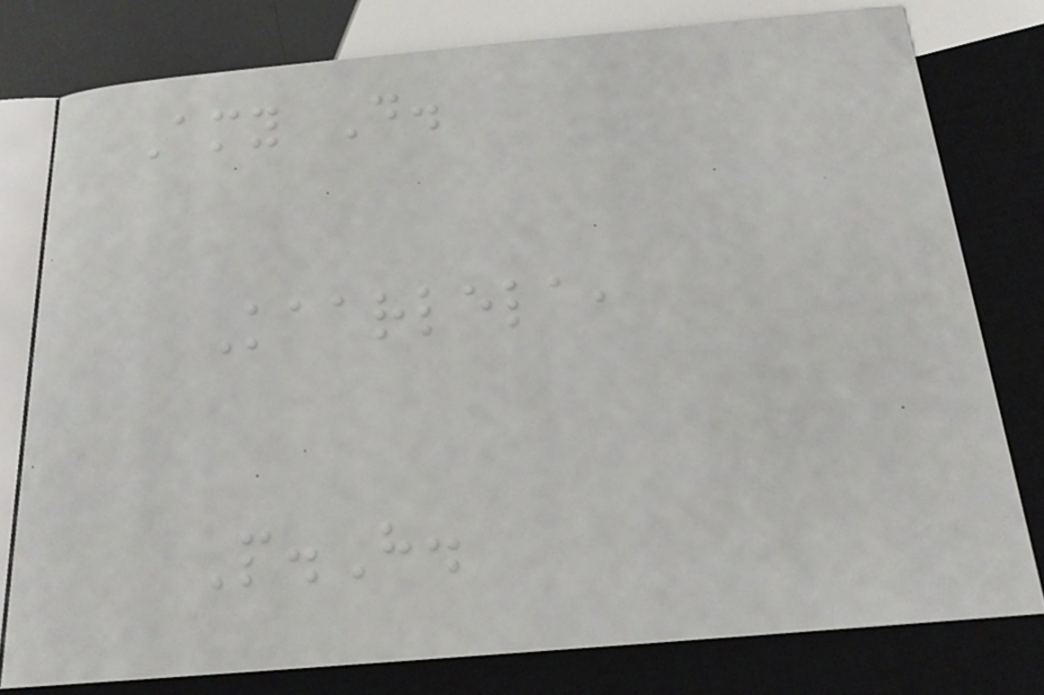Amy D.
Kaarlela,
P.H.
